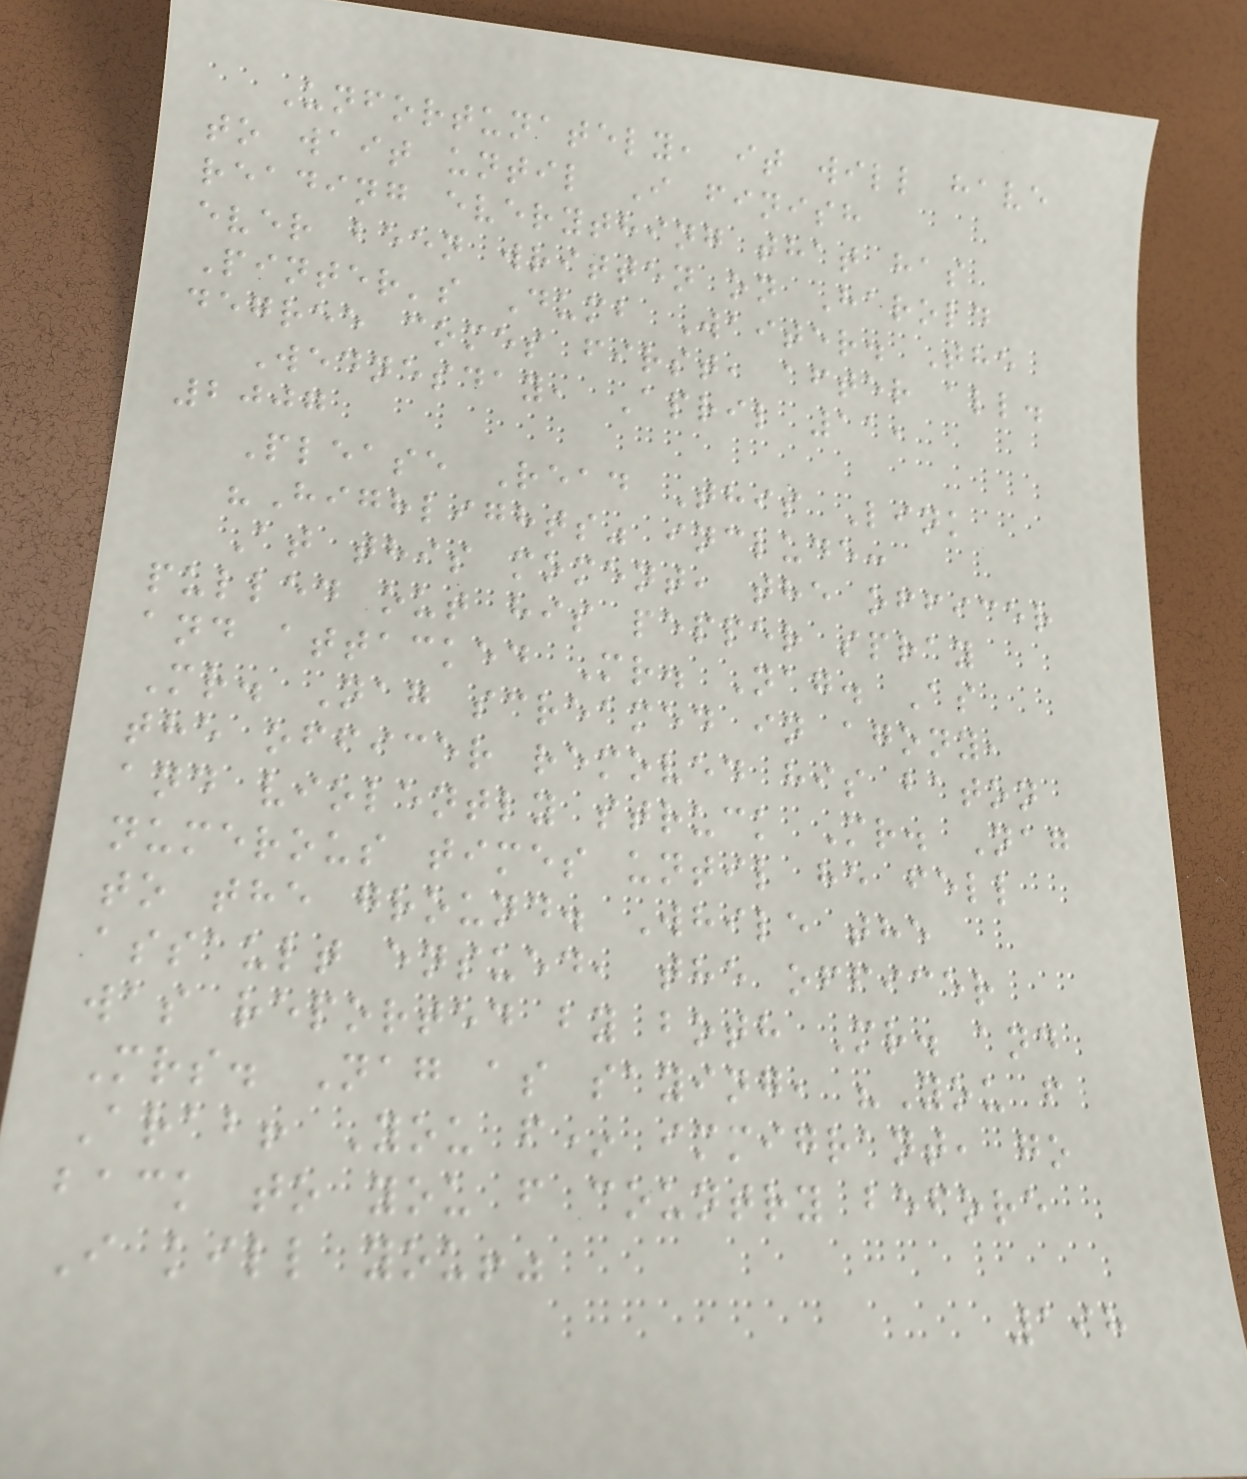Unfortunately, it will have
to wait until I finish
reading everything that has
ever been written on Harold
Pinter's Dumb Waiter. The
degree comes first, after all.
Wednesday, April 11,
2007
Please Read This Link
"Highlights" include:
At this moment, the officer
pulled out his pepper spray
and attacked Mr. Nag. As
Mr. Nag screamed in agony,
the officer removed his baton
and violently struck Mr. Nag
numerous times until he fell
to the ground. While the
assault ensued, the officer
was reported by both Mr. and
Mrs. Nag as saying, "You f
Arab! You f* immigrant, go
back to you f country before
I kill you!"
198
